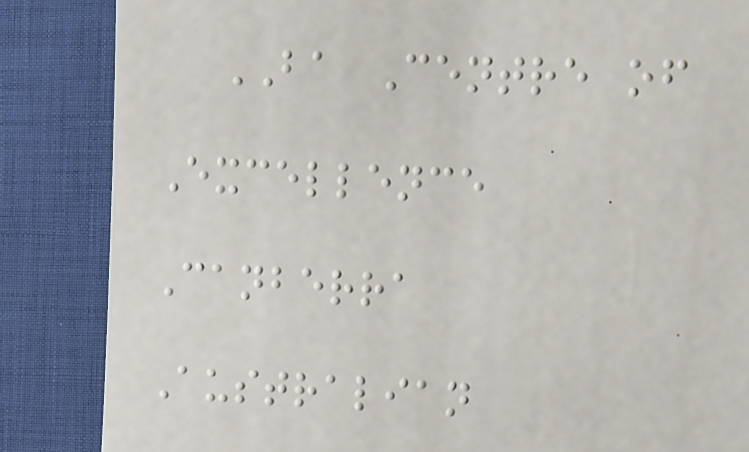BA Centre of
Excellence
Canberra
Australian
